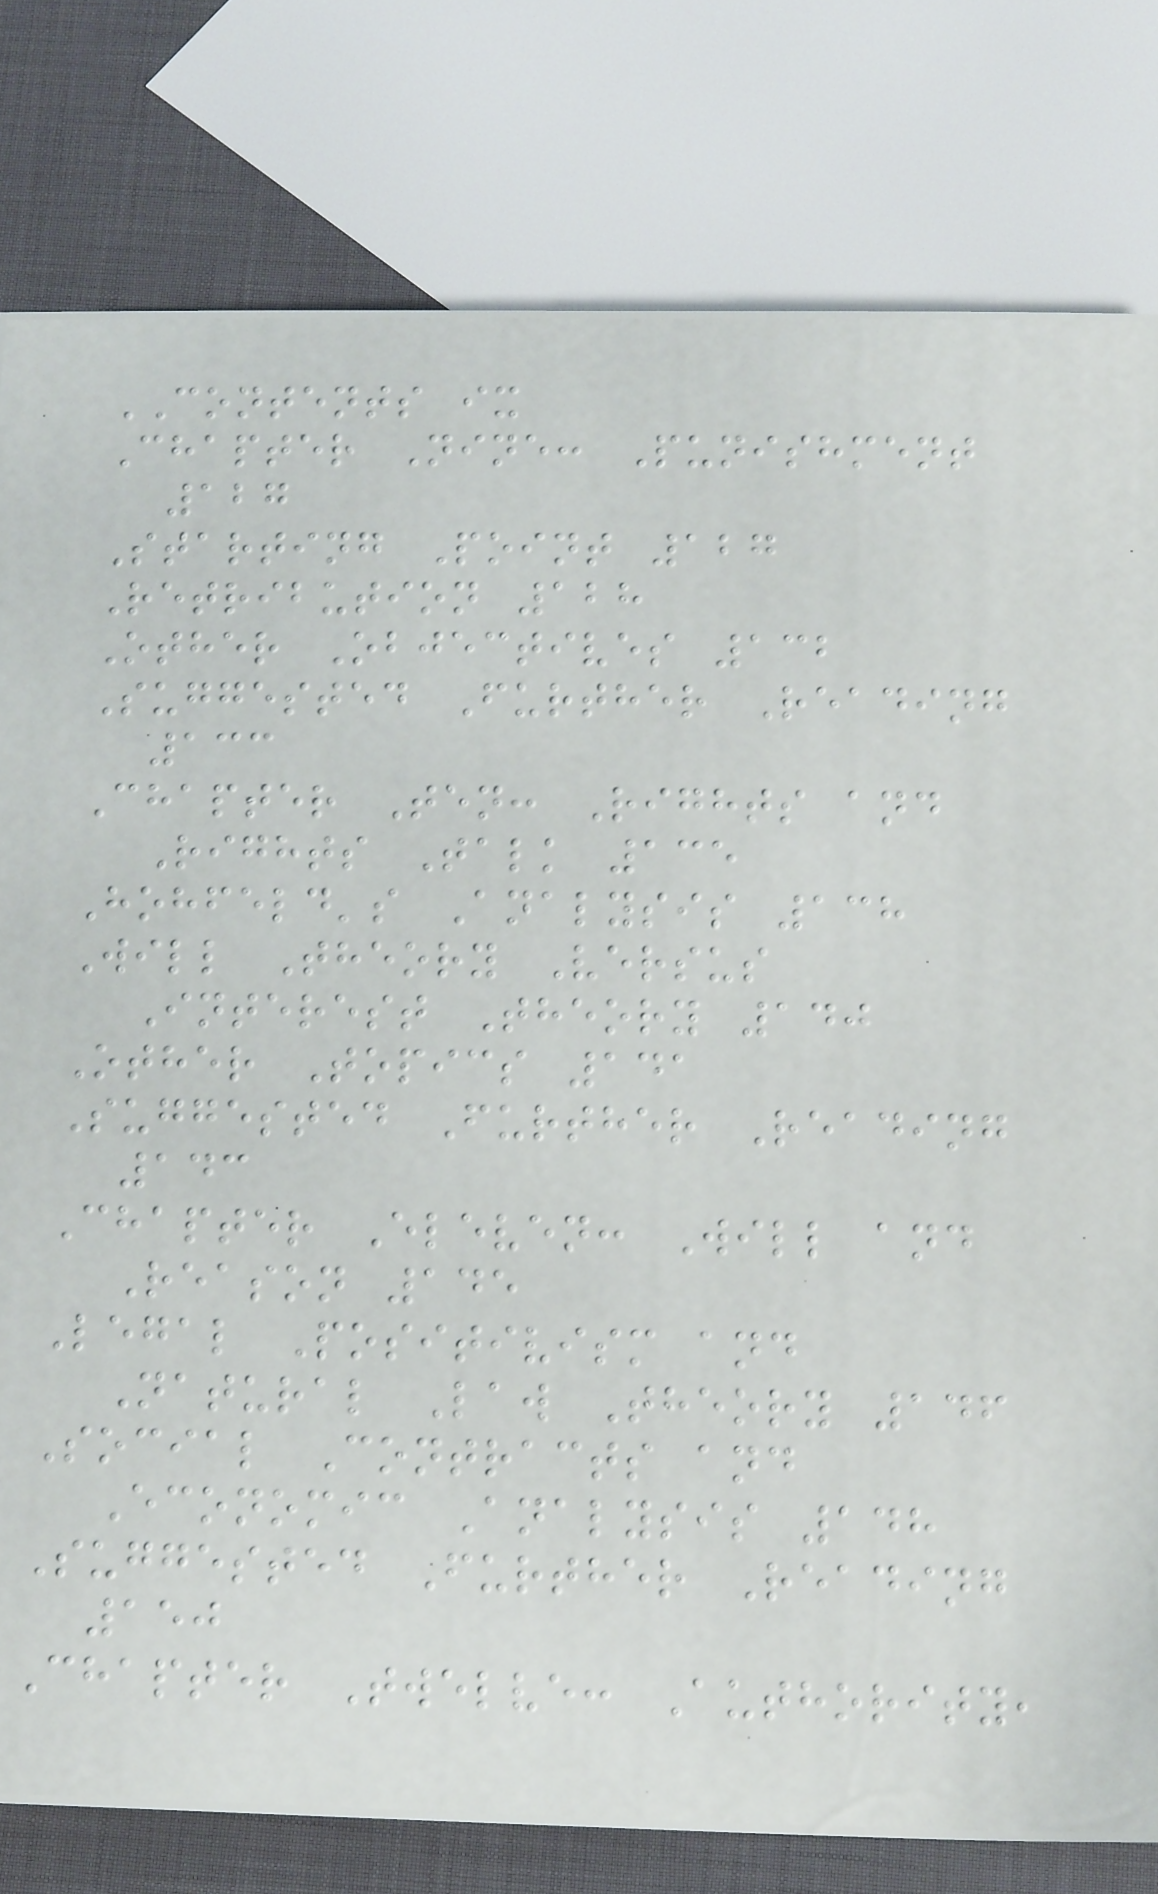CONTENTS ix
Chapter Nine: Punishment
127
Starting Point 127
Retribution 128
Other Objectives 132
Suggested Further Reading
133
Chapter Ten: Rights and
Rights Talk 135
Hohfeld's Analysis 138
Will Theory Versus
Interest Theory 140
Other Topics 141
Suggested Further Reading
143
Chapter Eleven: Will and
Reason 145
Legal Positivism and
Natural Law Theory 146
Social Contracts and
Economic Analysis 148
Suggested Further Reading
150
Chapter Twelve: Authority,
